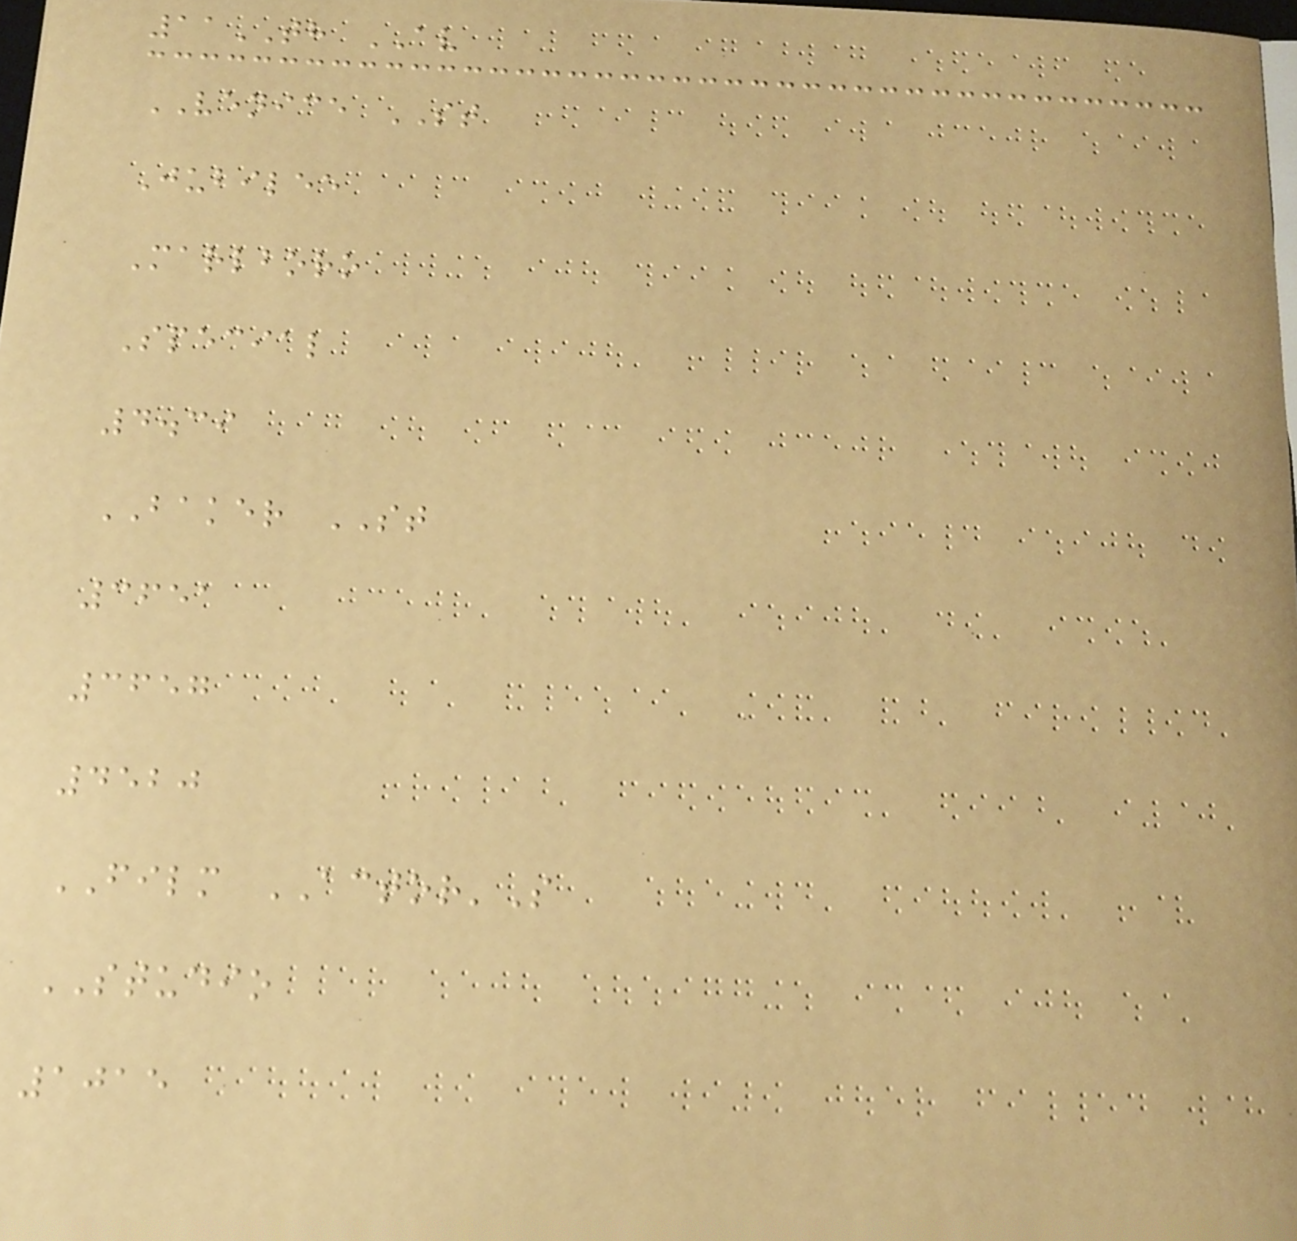11TH AV
VENICE ST
Jubilee
Marlboro
Special
4.39
BAKER ST
3651
3657
4520
FILM ACTOR'S
STUDIO
1015
